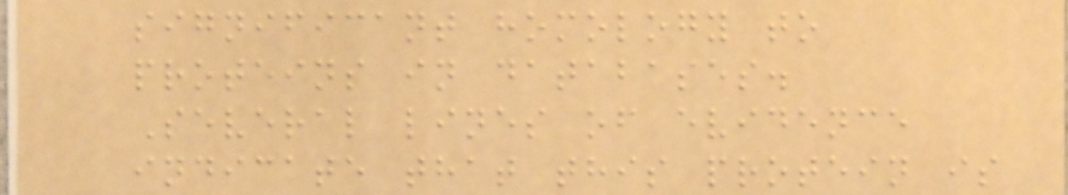significant homology to
proteins in databases.
Several lines of evidence
indicate that this protein is
